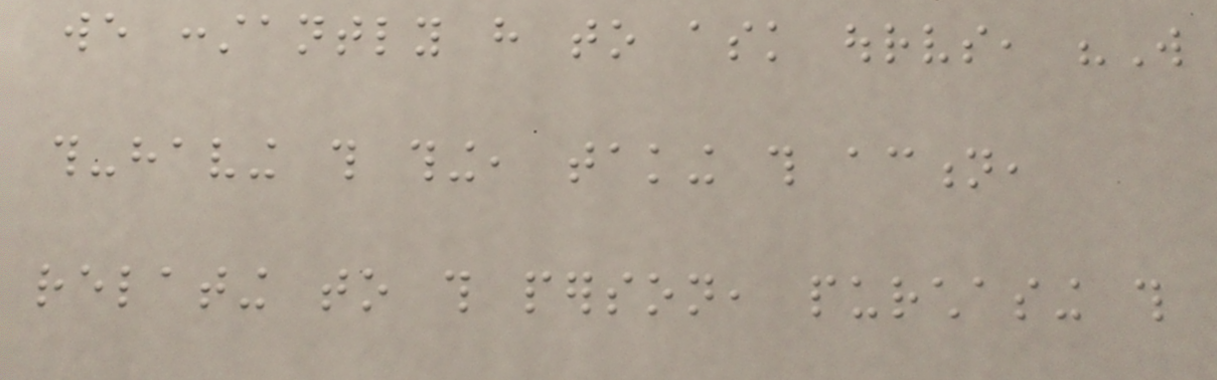we constantly have to ask ourselves, "Will
this-having this thing, taking this action,
relating to this person, purchasing this
